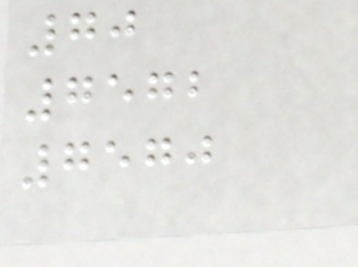70
7572
7570
